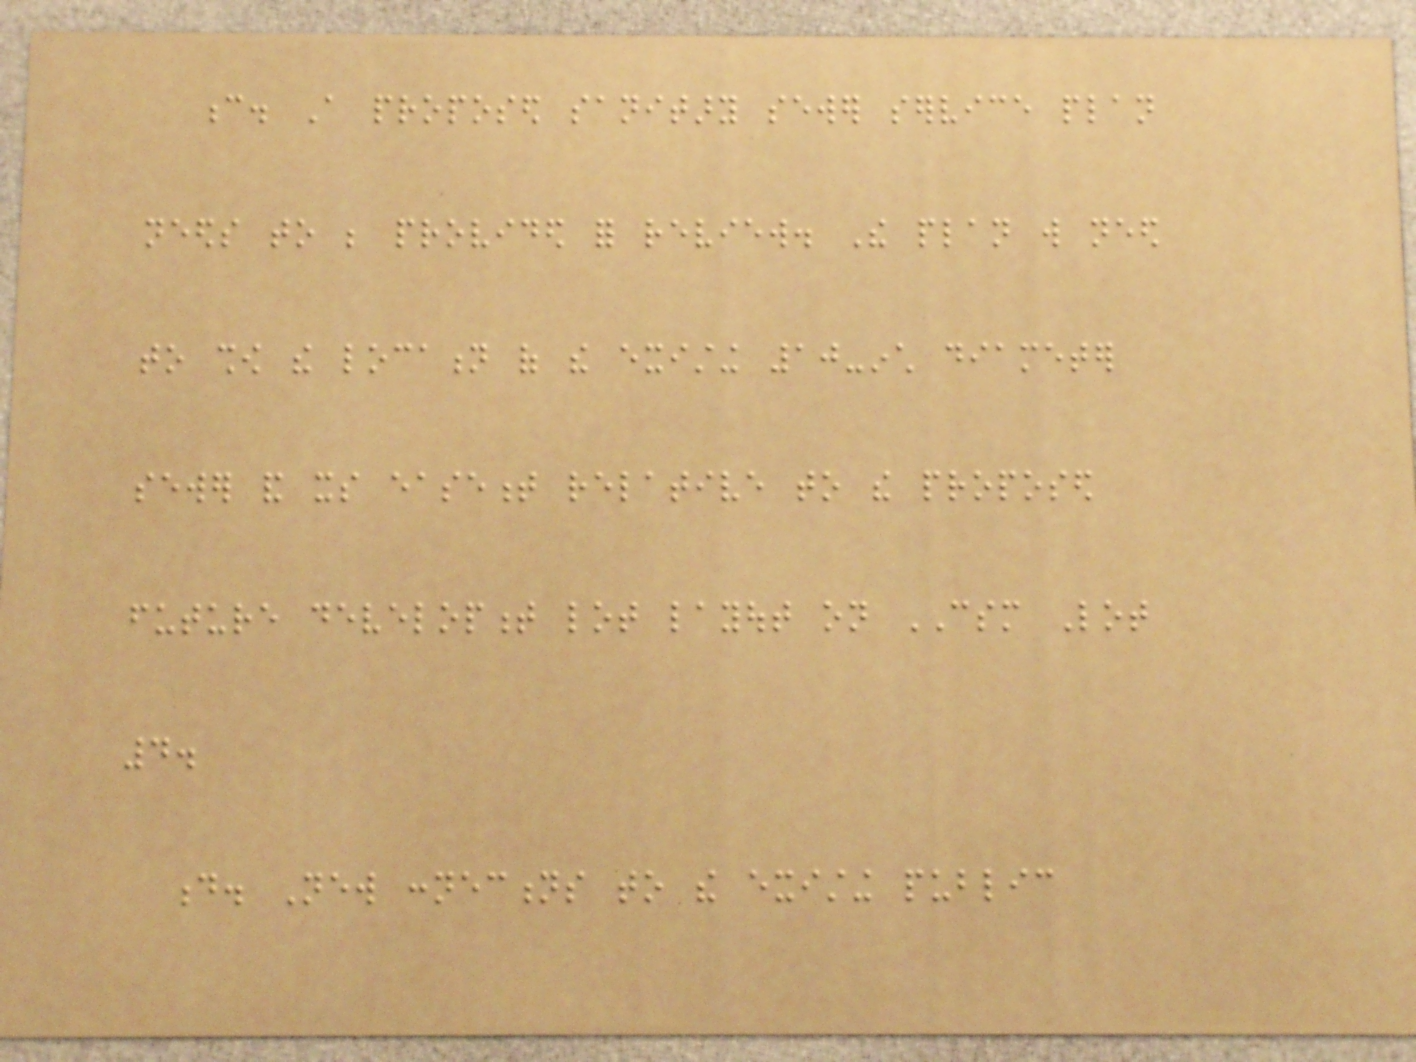c. A proposed sanitary sewer service plan
needs to be provided for review. The plan will need
to show the location of the existing 10-inch diameter
sewer and its easement relative to the proposed
future development lot layout on CSM Lot
4.
d. New connections to the existing public
